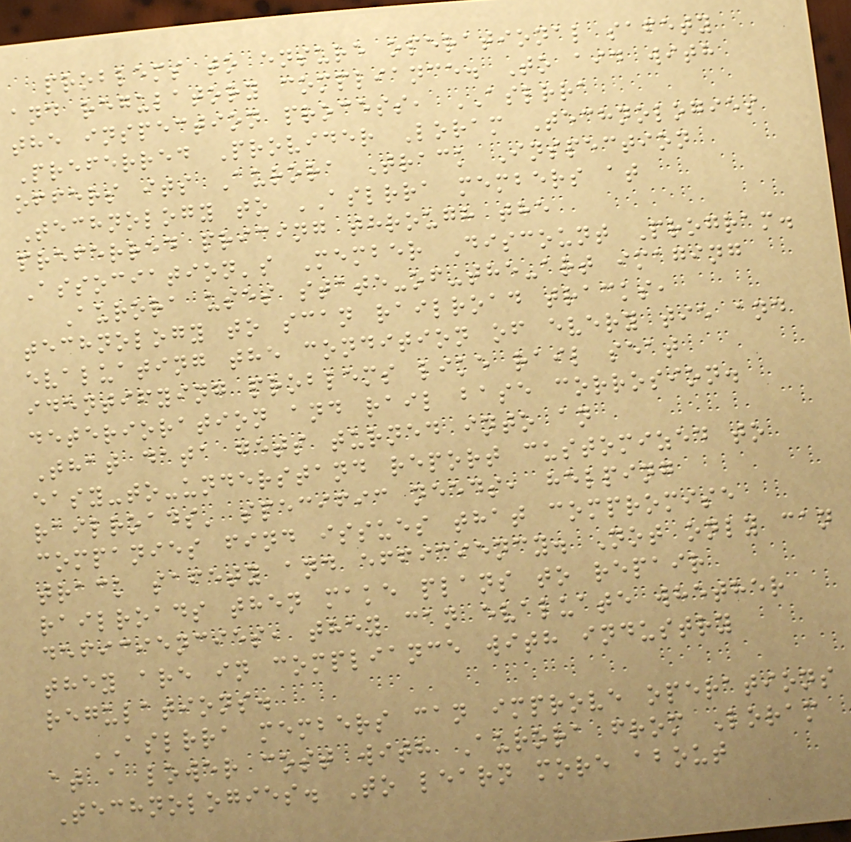problems to ensure operational safety
and regulatory compliance. To aid with
the inspection process, ASLRRA
Preferred Provider Loram Technologies
offers its Aurora Track Inspection
Technology to ASLRRA members at
preferred pricing through the
Association's Member Discount Program.
Aurora uses state-of-the-art imaging
technology to scan railroad tracks,
evaluating the condition of every tie and
identifying problems like rail seat
deterioration and rail base corrosion.
That data gets turned into an
easy-to-understand report customized to
railroads' specific needs, helping
companies find issues that compromise
track safety and efficiency. Not only can
railroads then make plans to repair
deficiencies, they can evaluate whether
they are in compliance with industry
regulations.
ASLRRA members can improve operations
at a lower cost with Aurora from Loram
Technologies. To learn more about
